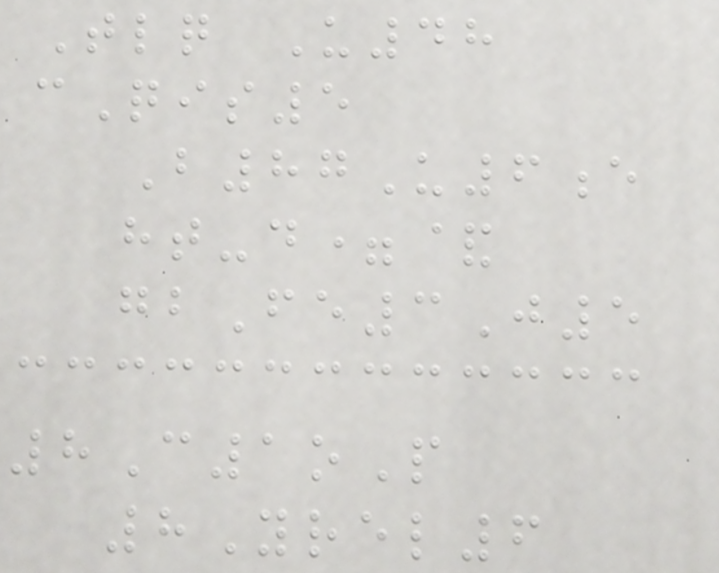Tlq U48
cQis5
B87U6e
ht-d=&
gbFe3J5
8C1oP
8Yrel6
